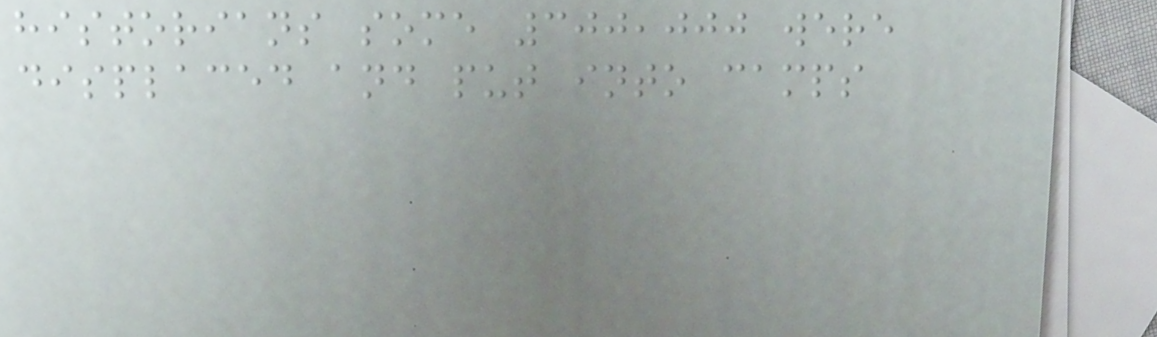historians some 300,000 were
displaced and put into camps
